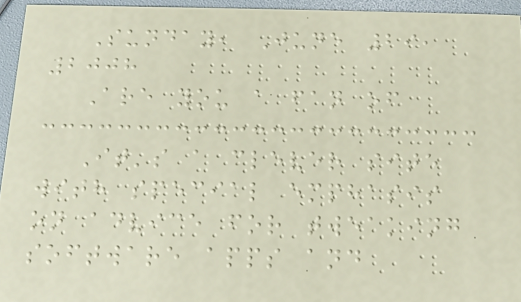Sunday, June 29,
2008
Are you a fan of
It's a clever site
with special emphasis
on advice for tweaking
software apps and
